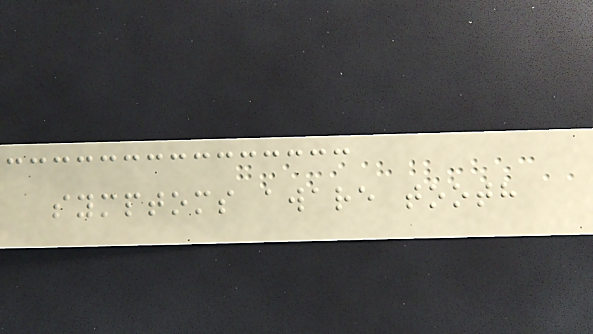symptoms aware tooth
